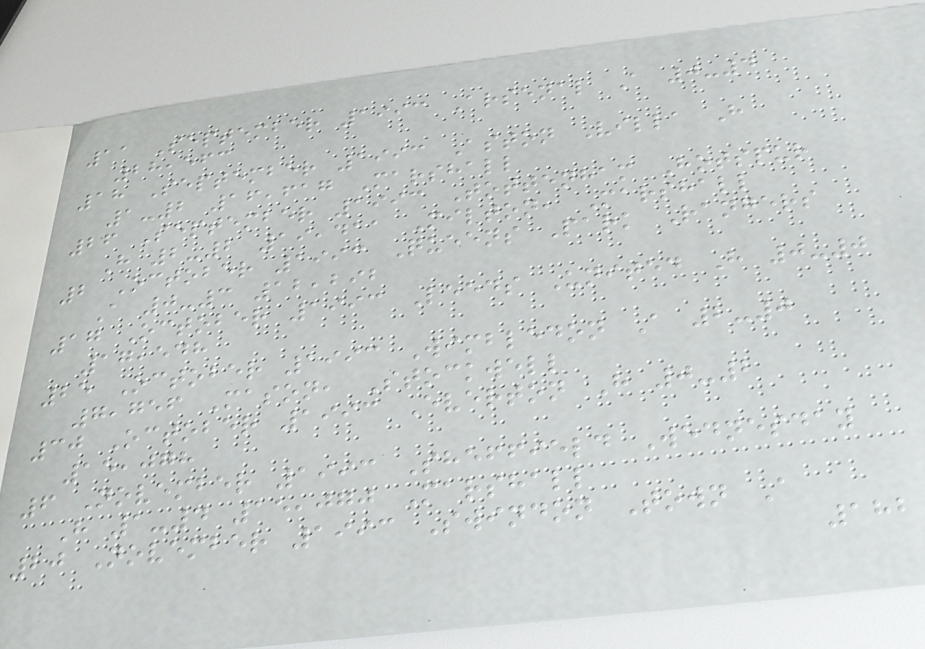11 September 1993 Arsenal A 0-4
28,563
18 September 1993 Aston Villa H
1-2 16,617 Marshall
26 September 1993 Tottenham Hotspur
H 2-2 19,411 Milton, Marshall
2 October 1993 Queens Park Rangers
A 0-3 12,292
17 October 1993 Leeds United H 0-0
17,548
25 October 1993 Wimbledon A 2-0
7,756 Mason, Stockwell
30 October 1993 Everton H 0-2
15,078
6 November 1993 Sheffield Wednesday
H 1-4 15,070 Marshall
20 November 1993 Swindon Town A
182
